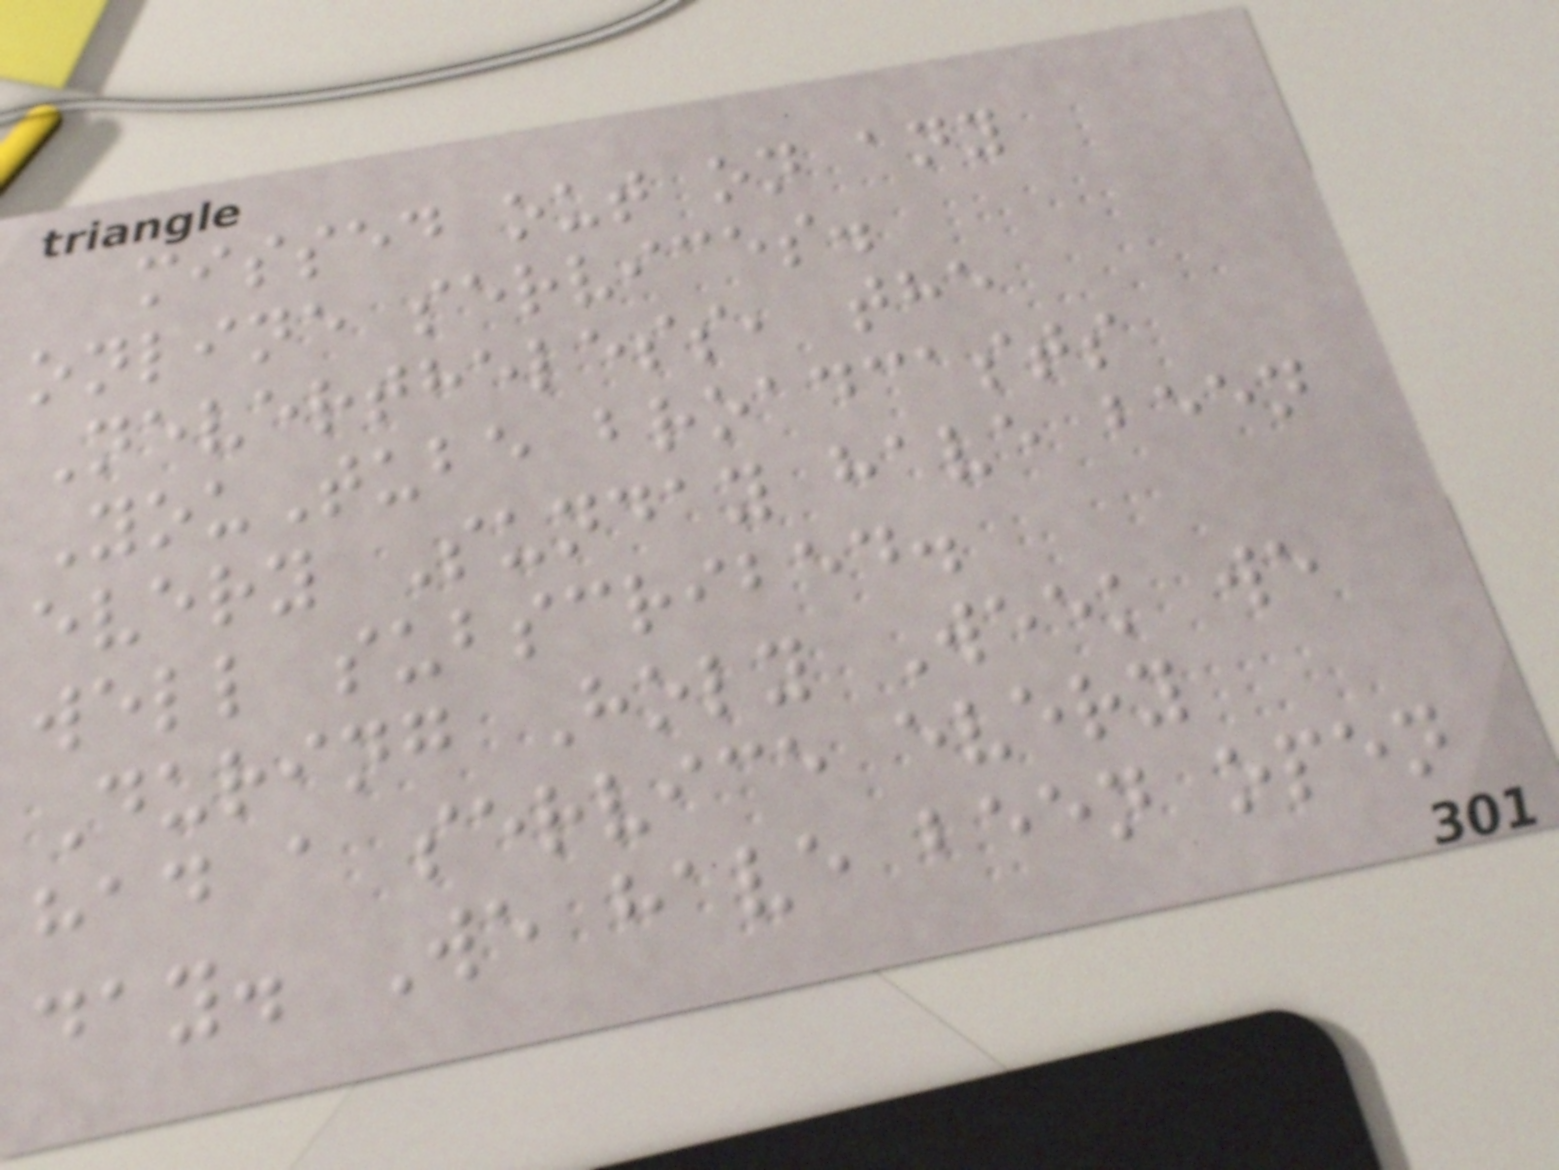missed out on any
online services.
Nevertheless, the
YouTube broadcasts
every Sunday have been
well subscribed.
During Holy Week we
had a service every
day. We have been open
